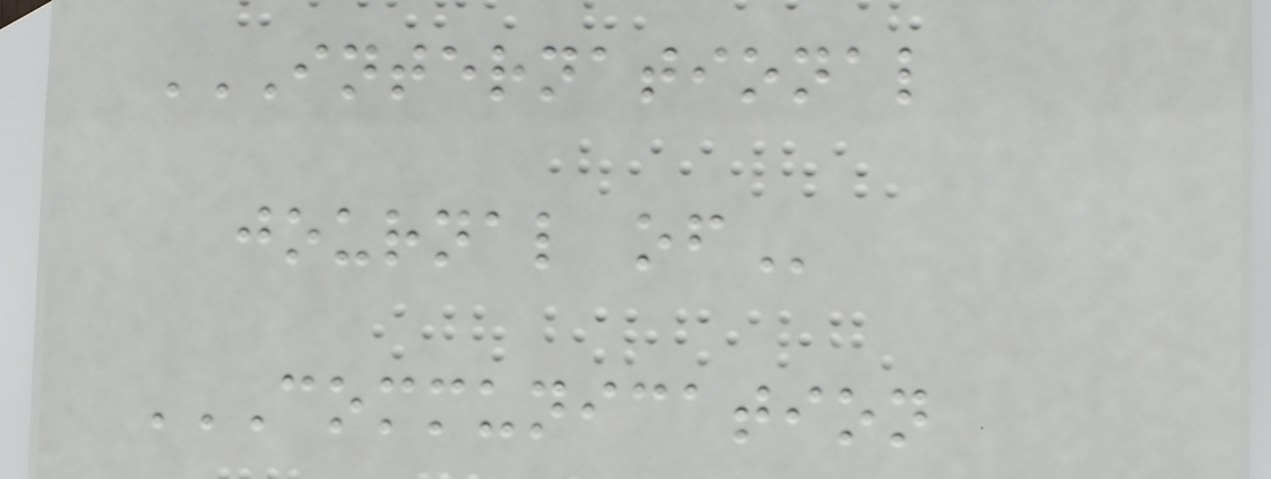INTERNATIONAL
JOURNAL OF
COMMUNICATION
